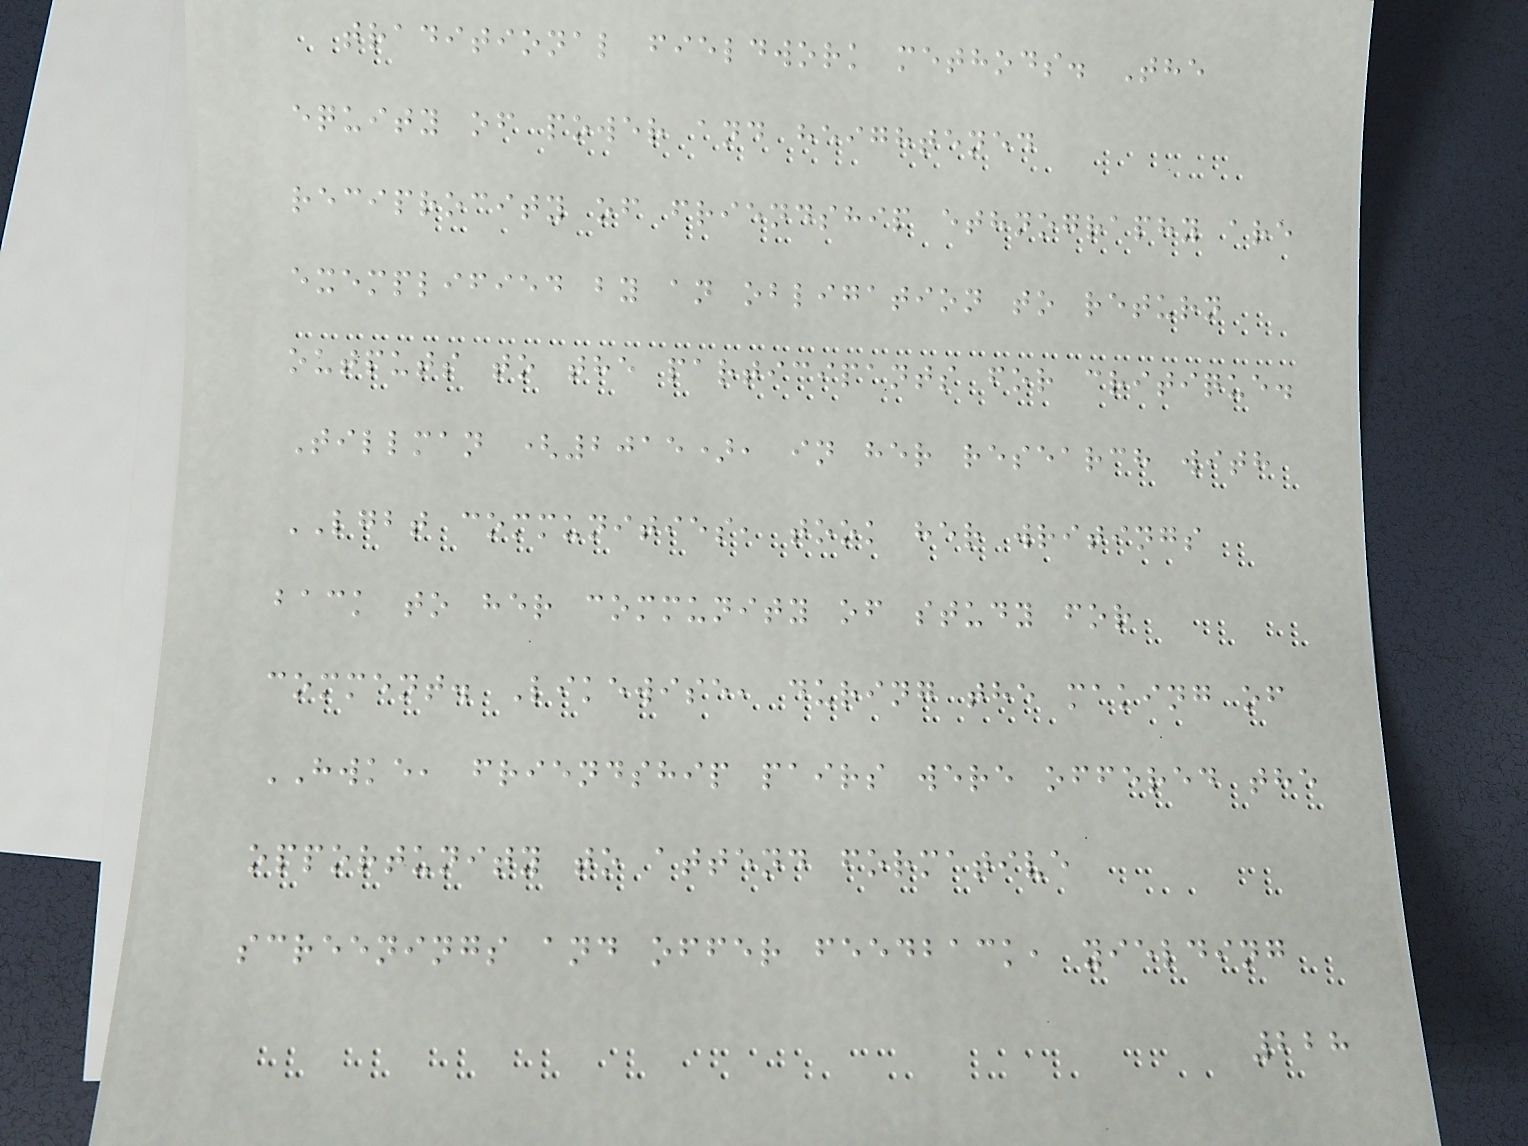traditional fieldwork methods. The
equity of power and heightened
reciprocity of friendship ethnography are
exemplified by an obligation to return
outputs to the participants for critique.
Tillman (2015), in her research with
LGBT communities, took her writings
back to her community of study for
comment. Likewise, during the making of
HWKE, friendship pairs were offered the
opportunity to attend formative
screenings and offer feedback, yielding
228
